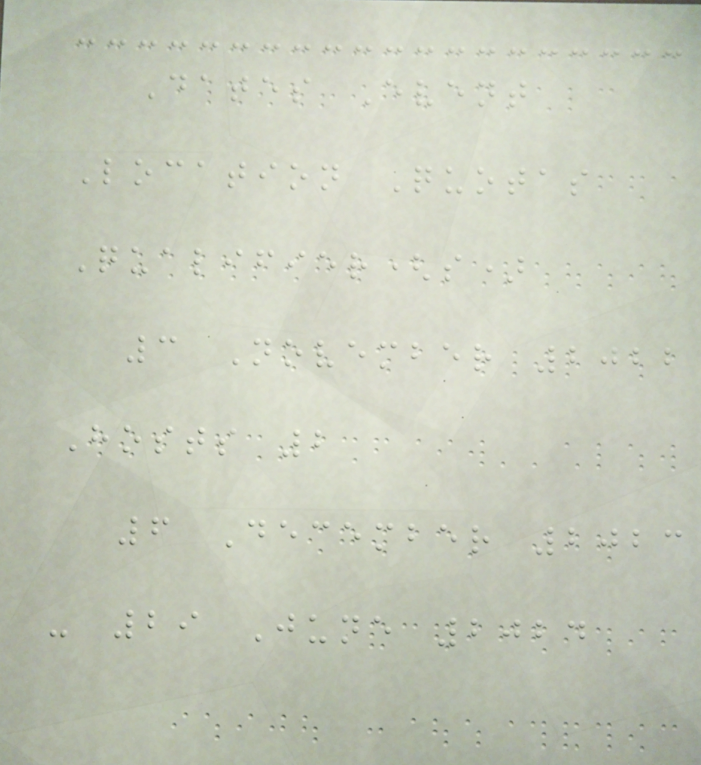Dates Event
Location Quotas
Qualifier(s)
3 November 2022
Hosts 2
6 December 2023
- 29 June 2024
